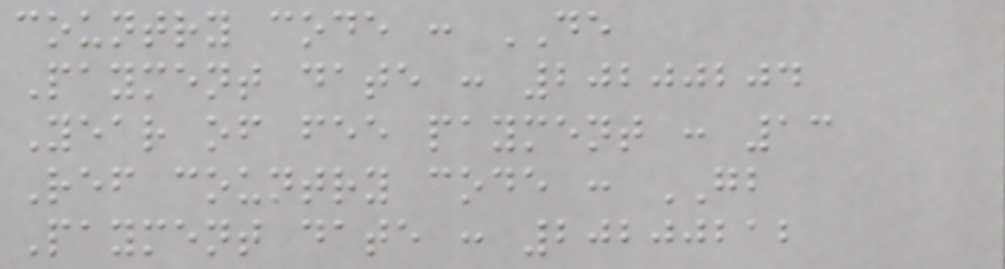country code : DE
Payment date : 20200204
Year of fee payment : 13
Ref country code : GB
Payment date : 20200212
